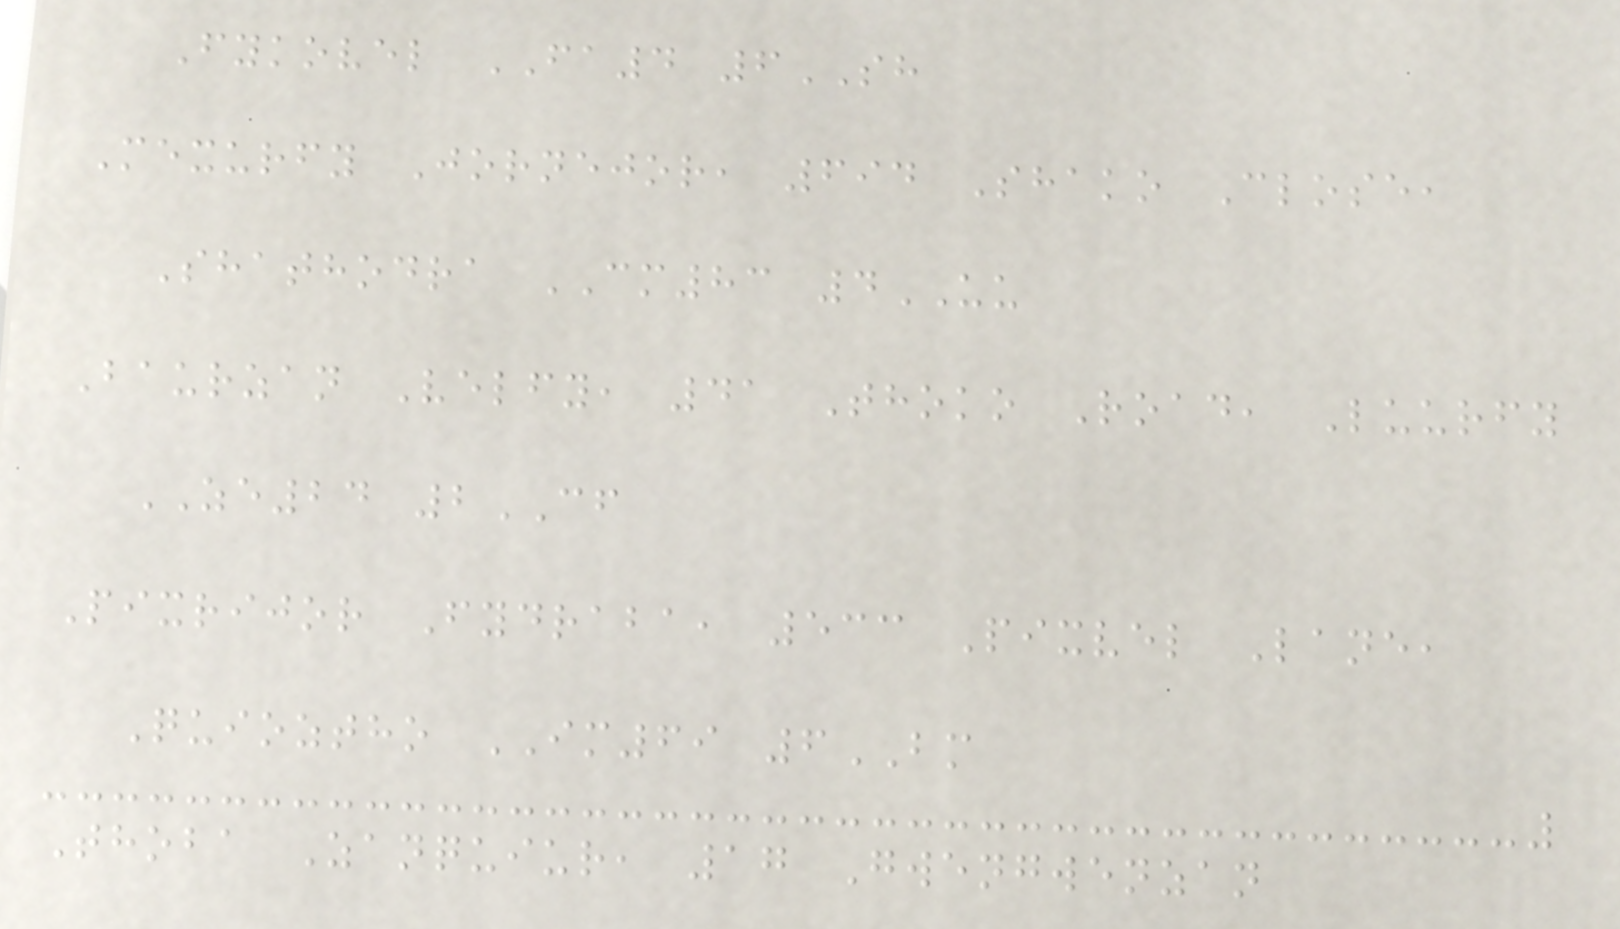Fykovel FA4 6SH
Mexurfy Jornejor, 694 Shako Close,
Shathodra CM83 4UU
Baurzan Velfy, 41 Thoko Road, Luurfy
ZE24 2CF
Pixrijor Fydraba, 533 Pixvel Lane,
Quioztho IM69 6BM
Thoba Zanquiur, 17 Gwengwenzan
